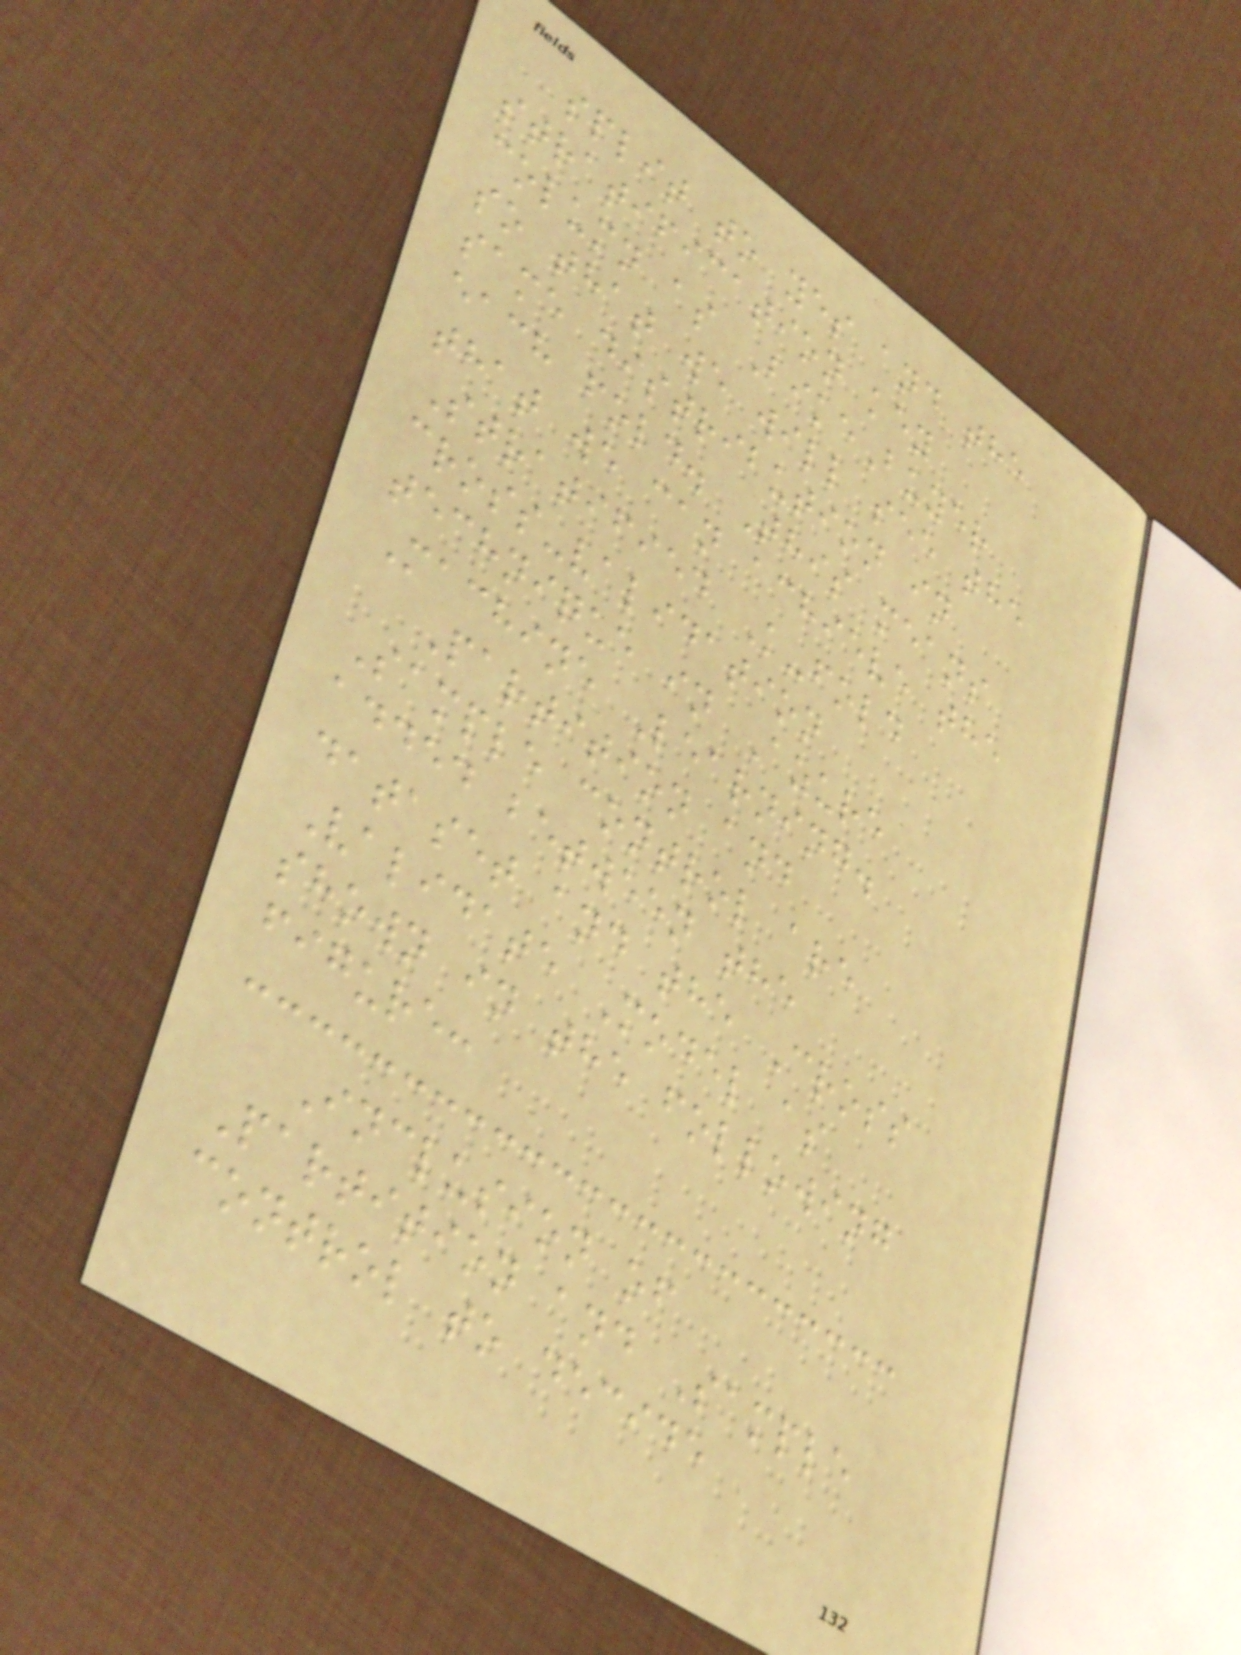split to yes and the
stratification key
column as BikeBuyer
so that we will see the
same distribution in
each fold. This means
that we can achieve the
Stratified K-fold
cross-validation
technique in Azure
Machine Learning.
Partition and
Sample control are
added between the
dataset and the Cross
Validate Model as
shown in the following
figure:
Inclusion of
Partition and Sample
control to decide
